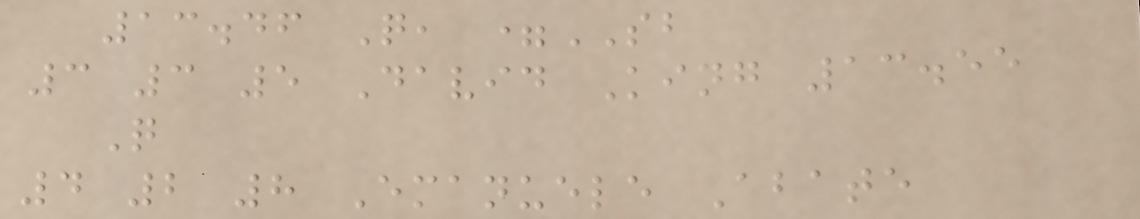13.46 Q, =SB
3 3 5 David King 13.55
Q
4 2 8 Emanuele Abate
